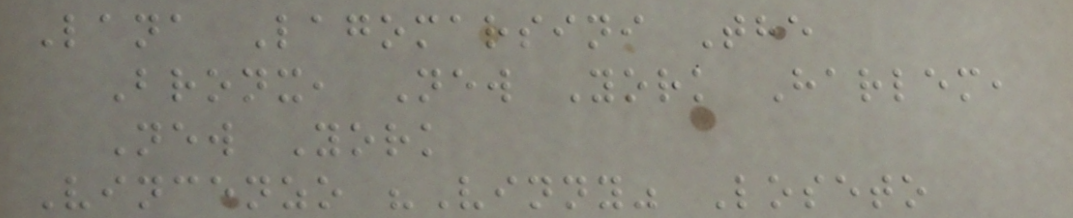Lana Lagomarsini The
Bronx, New York Harlem,
New York
Vincenzo "Vinny" Loseto
